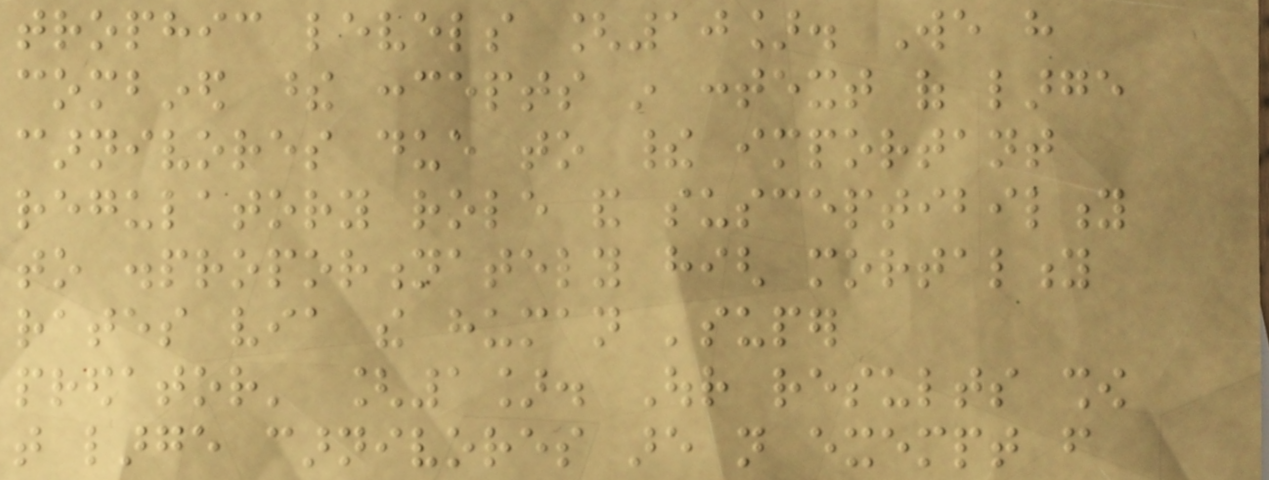trophic levels [10]. We have
combined these concepts in context of large
carnivores due to their important
regulatory role and susceptibility
to disproportionately high mortality
rates via the human 'super
predator' [1]. Our results show
that large carnivores are not exempt from
